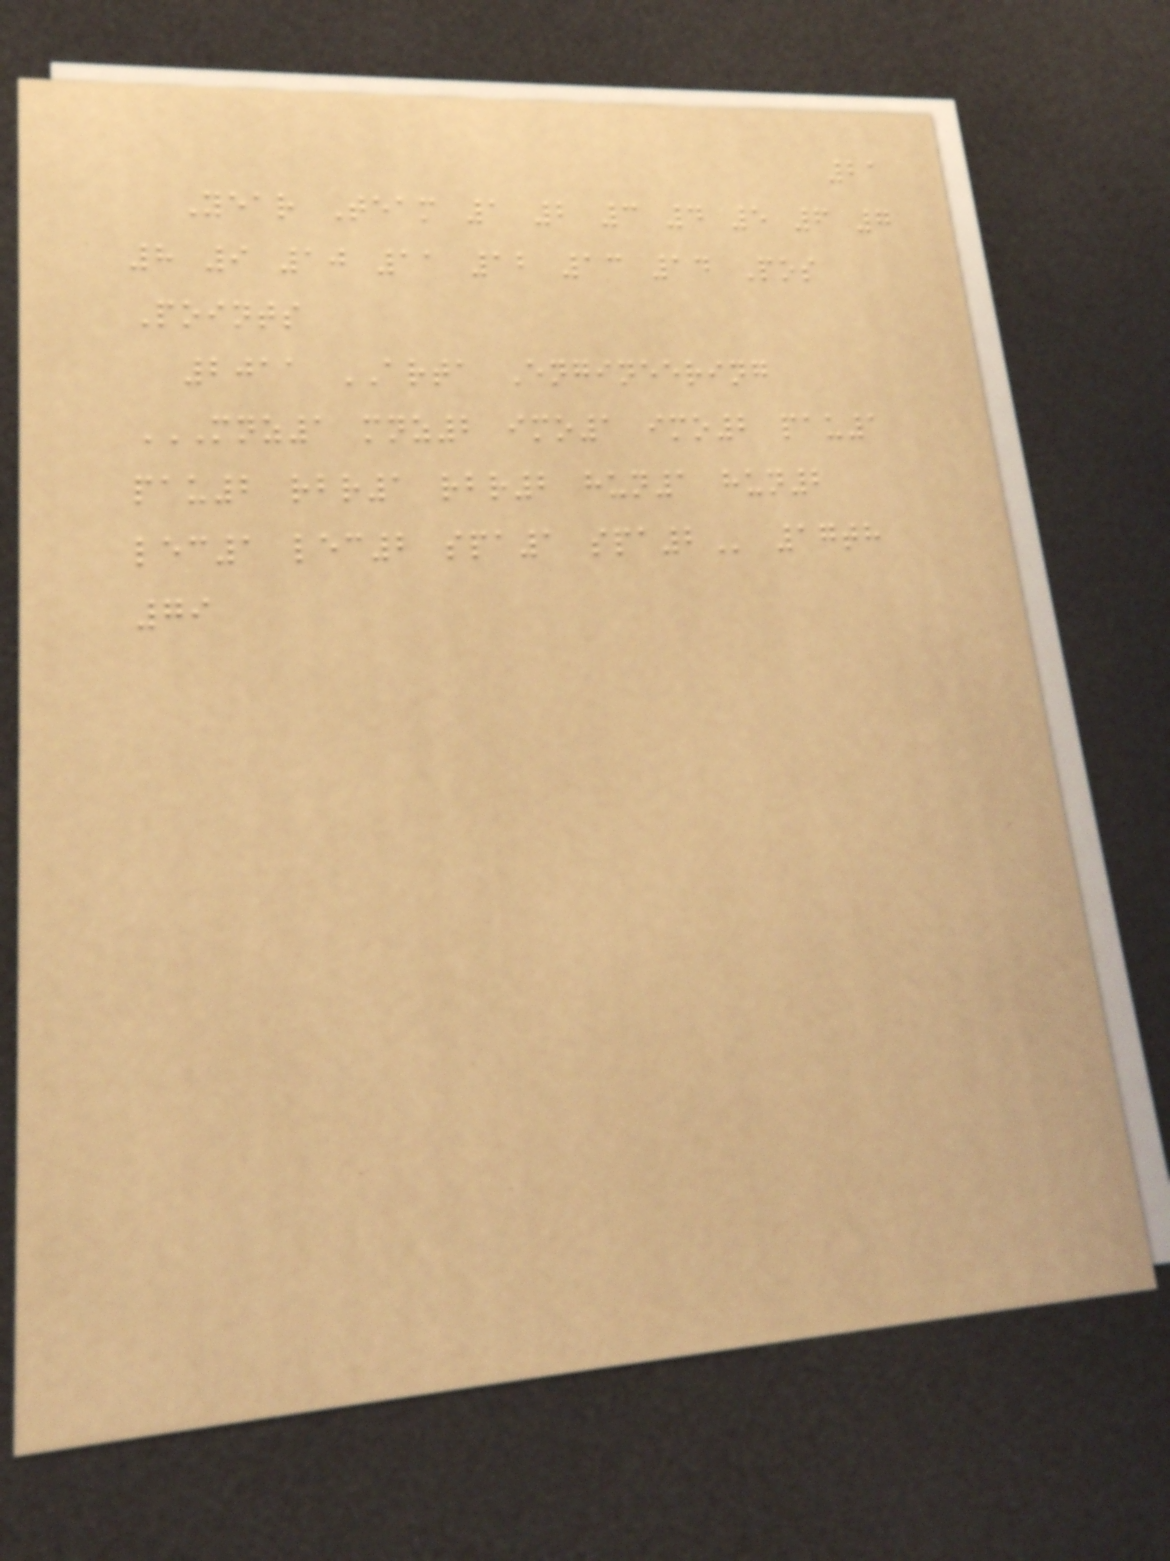21
Year Team 1 2 3 4 5 6 7
8 9 10 11 12 13 14 Pos
Points
2011 ARTA Engineering
MNZ1 MNZ2 IMO1 IMO2 PAU1
PAU2 RBR1 RBR2 HUN1 HUN2
LEC1 LEC2 SPA1 SPA2 17th
79
